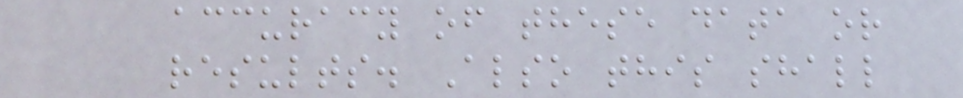accuracy of these data or
results. Also this shall
